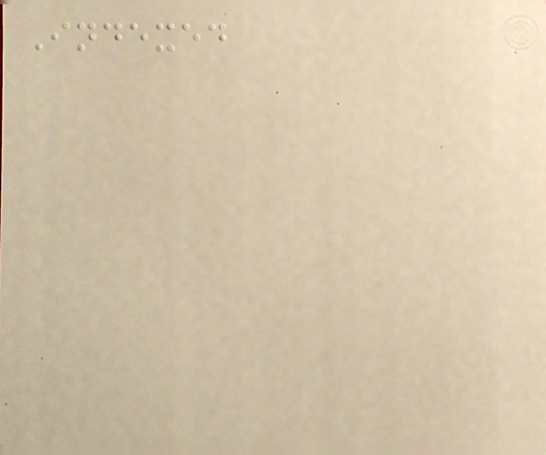Indexed
